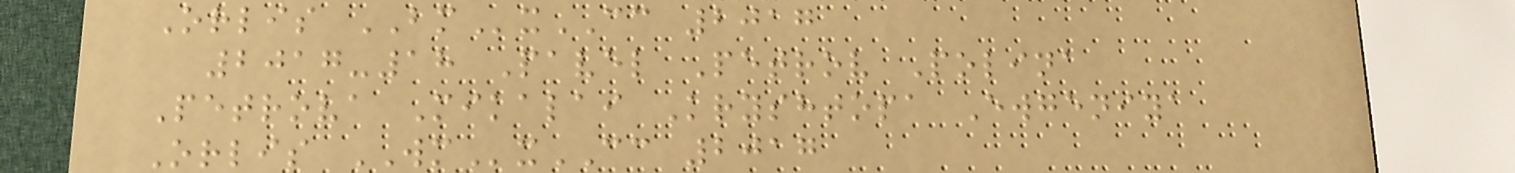Orlis BMxCC 2017
2017-18 Pavel Petrov Polina
Petrova Mikalai Kryshtopa Ewgeniya
Orlis WMxCC 2017
